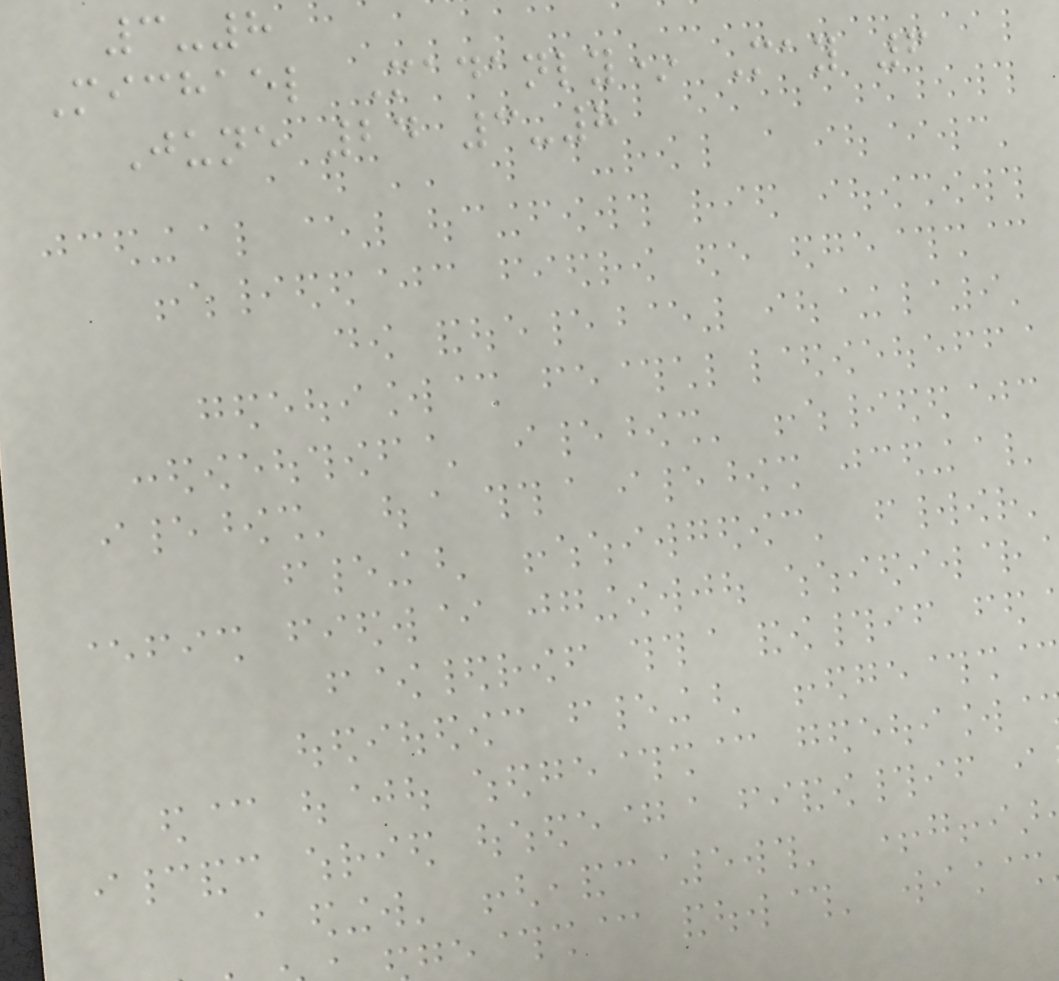3-8
Michael Madanly* May 6
June 24 3-8
